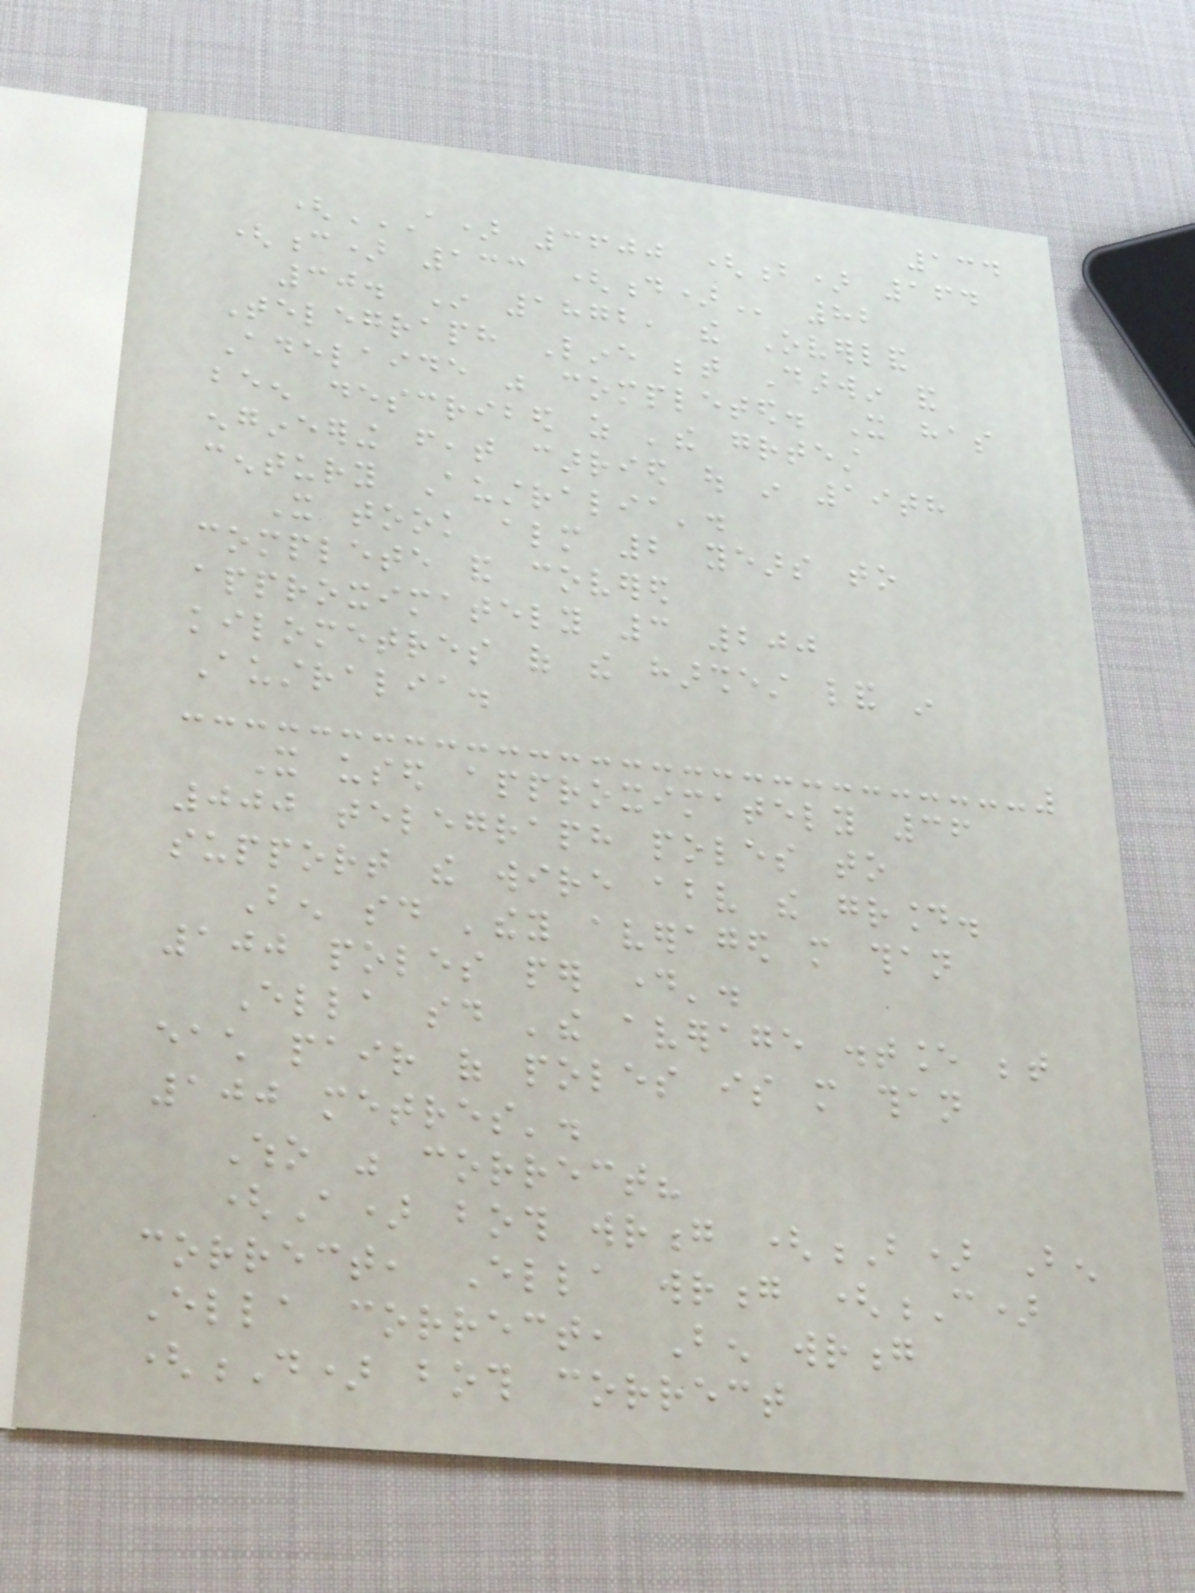134
(A) 3600 (B) 164
(C) 133 (D) 82
30. In 1872, the Overland
Telegraph Line between Darwin and
Adelaide was completed. It has
been described as 'the greatest
engineering feat carried out in 19th
century Australia'.
It took almost 2 years to
complete and covered
approximately 3 200
kilometres of the harshest land in
Australia.
It used approximately 36
000 telegraph poles to
support the wire above the ground.
Ben said 'they averaged more than
100 poles per day'.
Ella said 'the average distance between
each pair of poles is more than
100 metres'.
Who was correct?
(A) both wrong (B) Ben
correct, Ella wrong (C)
Ella correct, Ben wrong
(D) both correct
